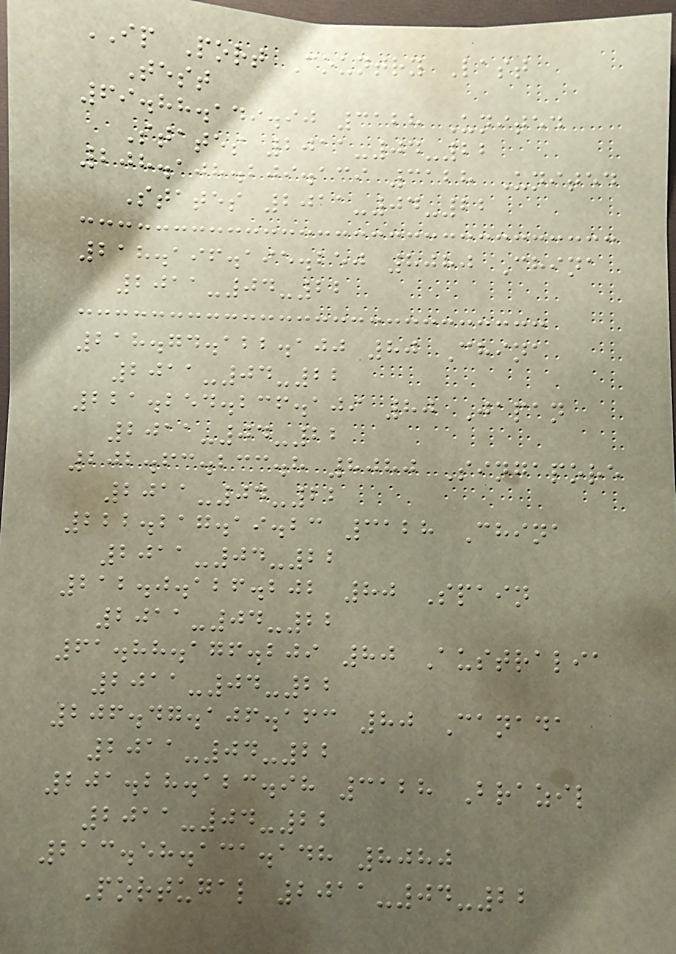IP Port Country Last
Test
69.88.149.90 3128 United
States 2011-04-22
208.108.209.139 3128 United
States 2011-04-22
218.196.195.250 8080 China
2011-04-22
218.74.122.100 80 China
2011-04-22
221.254.236.109 80 Japan
2011-04-22
202.63.233.8 8080 Singapore
2011-04-22
222.217.19.23 3128 China
2011-04-22
212.0.126.202 80 Spain
2011-04-22
61.88.176.209 80 Australia
2011-04-22
206.47.106.163 80 Canada
2011-04-22
201.28.123.98 3128 Brazil
2011-04-22
213.58.131.148 8080
Portugal 2011-04-22
